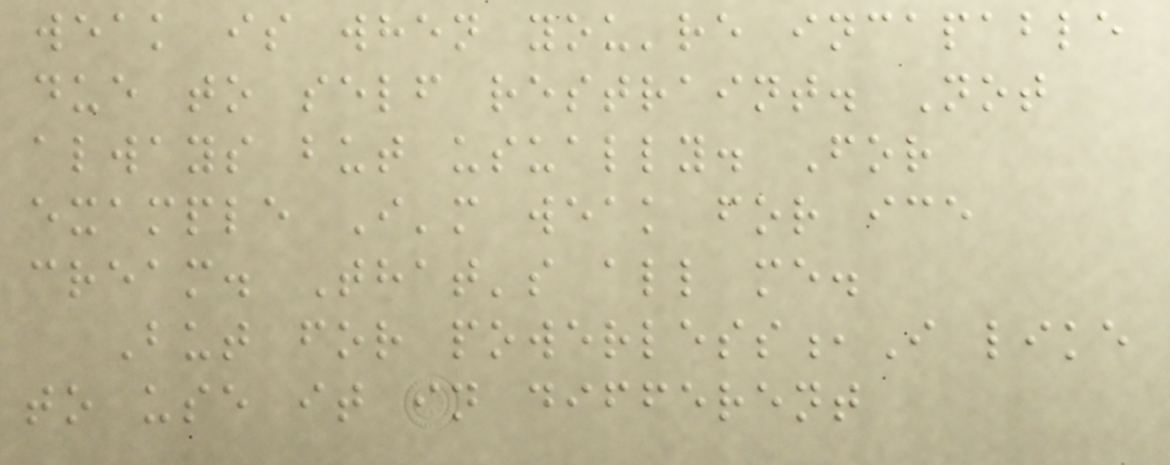weak is when you're incapable
due to self restraint. Not
always but usually. For
example I'm weak for ice
cream. That's all me.
But for powerless,I like
to use it in different
